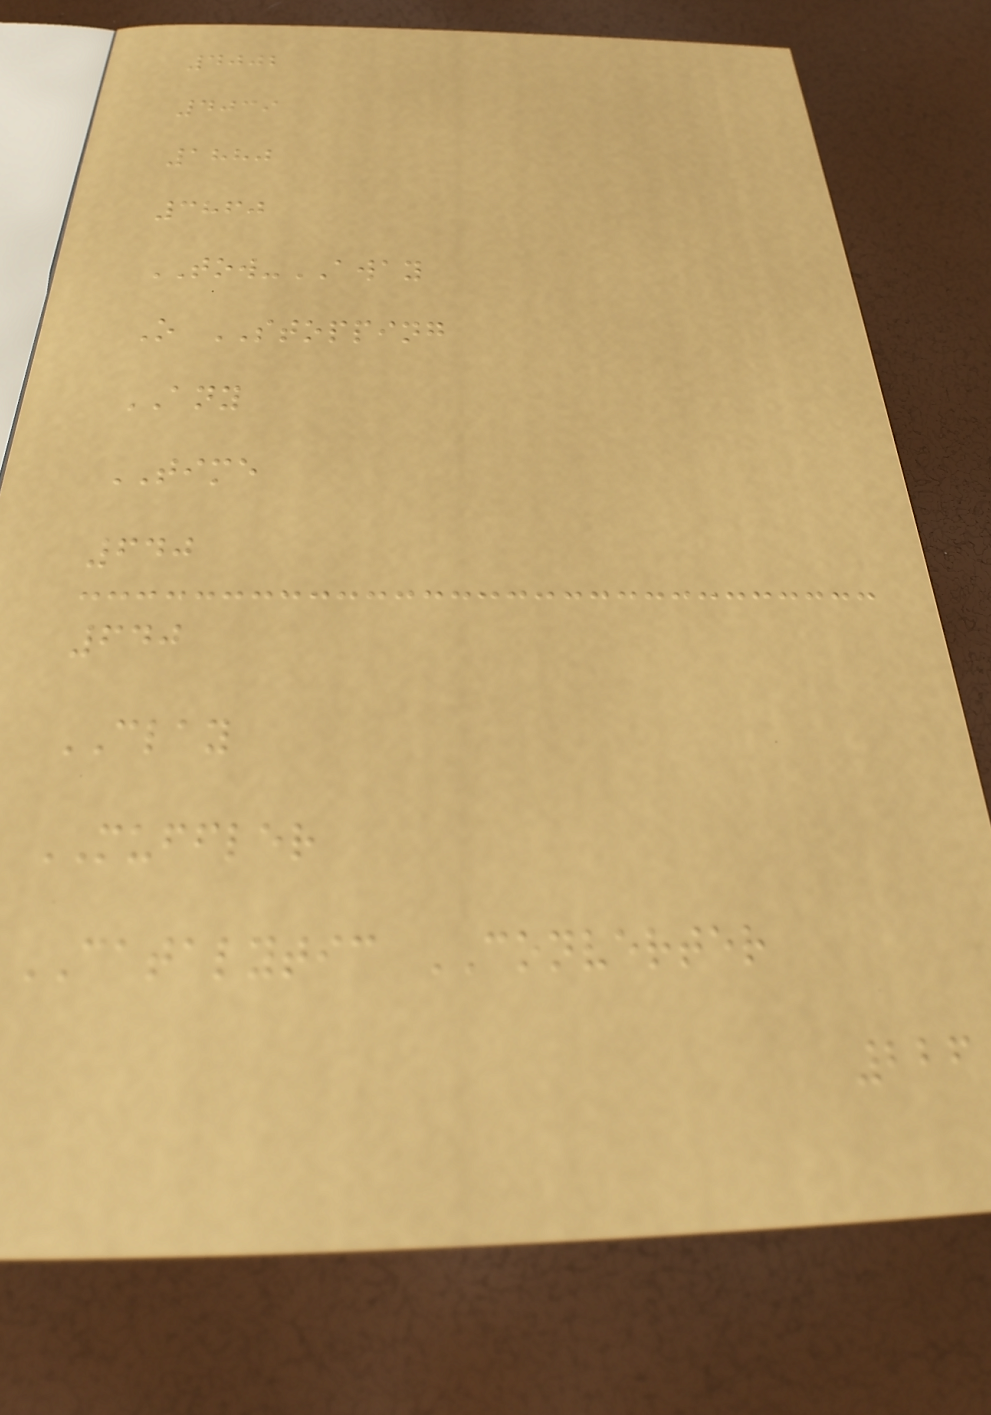4002
4039
1880
3860
TOW-AWAY
O STOPPING
ANY
TIME
640
640
CLAY
MUFFLER
CATALYTIC CONVERTER
226
